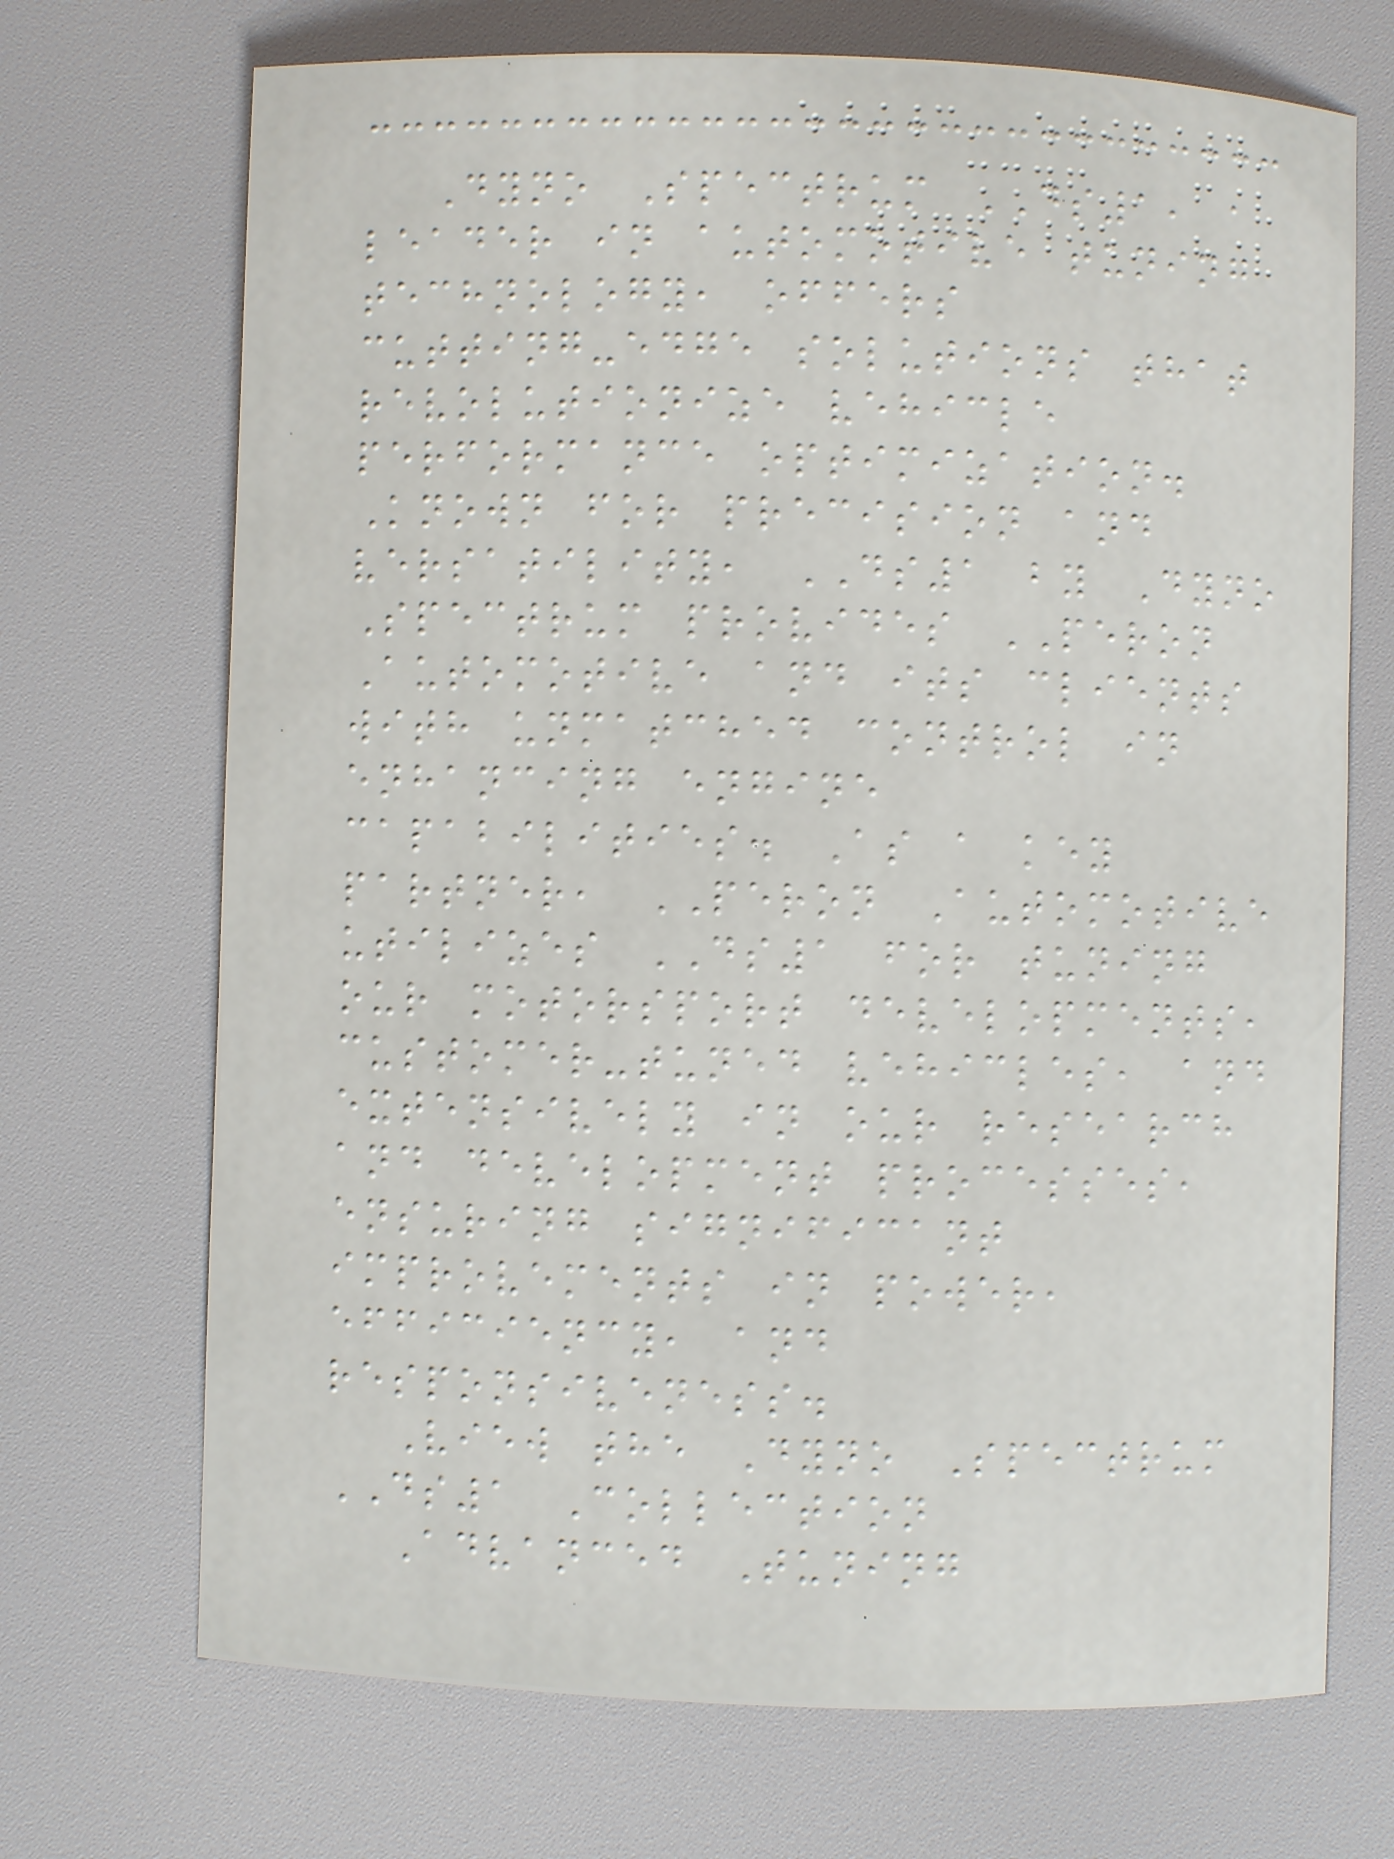Dyno Spectrum DS1, a
leader in automotive tuning
technology, offers
cutting-edge solutions that
revolutionize vehicle
performance optimization.
Known for precision and
versatility, DS1 by Dyno
Spectrum provides PERON
Automotive and its clients
with unmatched control in
enhancing engine
capabilities. As a key
partner, PERON Automotive
utilizes DS1 for tuning
our motorsport developments,
customer-tuned vehicles, and
extensively in our research
and development processes,
ensuring significant
improvements in power,
efficiency, and
responsiveness.
View the Dyno Spectrum
DS1 Collection
Advanced Tuning
